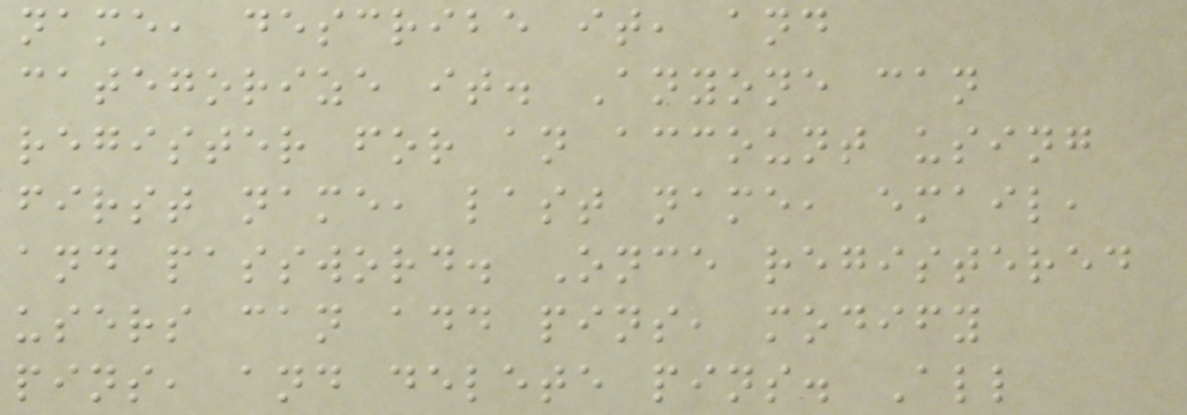name, describe it, and
categorize it. Anyone can
register for an account using
first name, last name, email,
and password. Once registered
users can add pins, modify
pins, and delete pins. All
